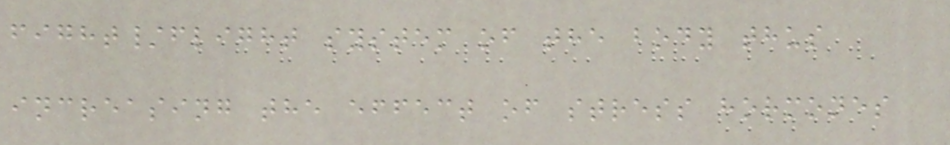fight/flight system of the body thus
increasing the effect of stress hormones
